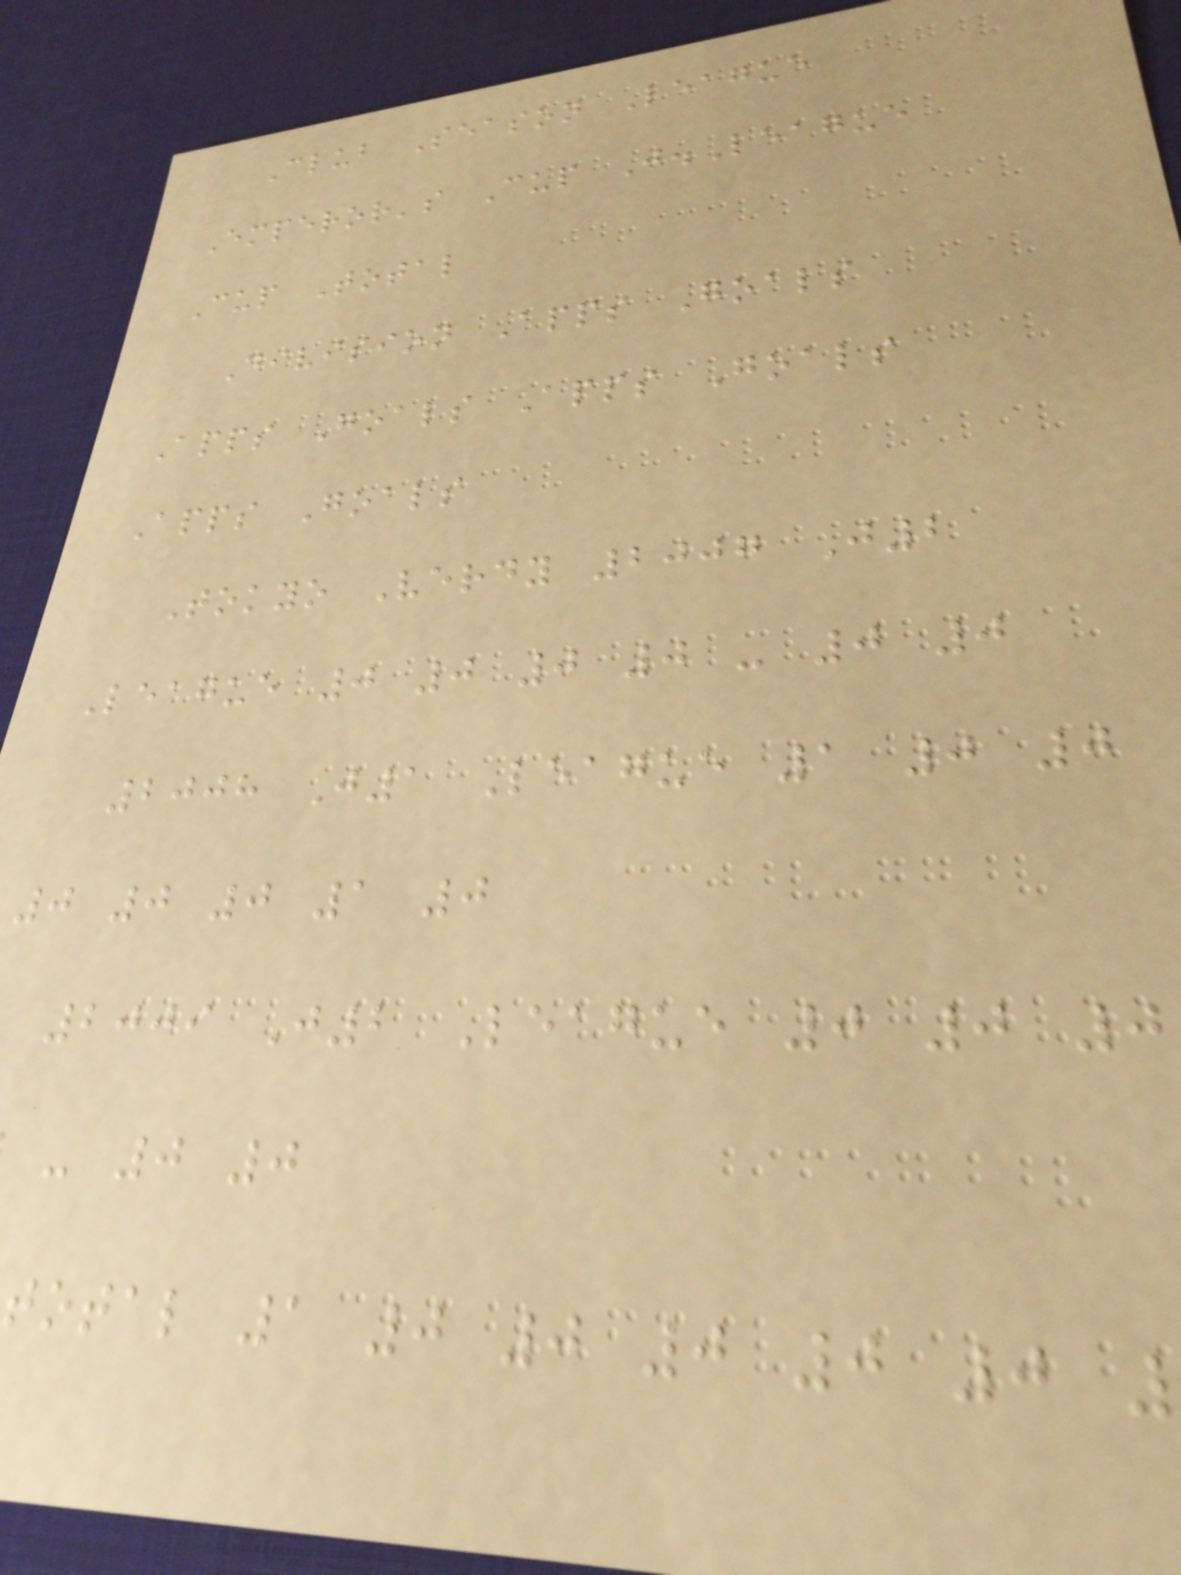Club Season League
Emperor's Cup J.League
Cup Total
Division Apps Goals
Apps Goals Apps Goals
Apps Goals
Tokyo Verdy 2007 J2
League 0 0 0 0 - 0 0
2008 J1 League 1 0 0
0 0 0 1 0
2009 J2 League 0 0 0
- 0 0
total 1 0 0 0 0 0
